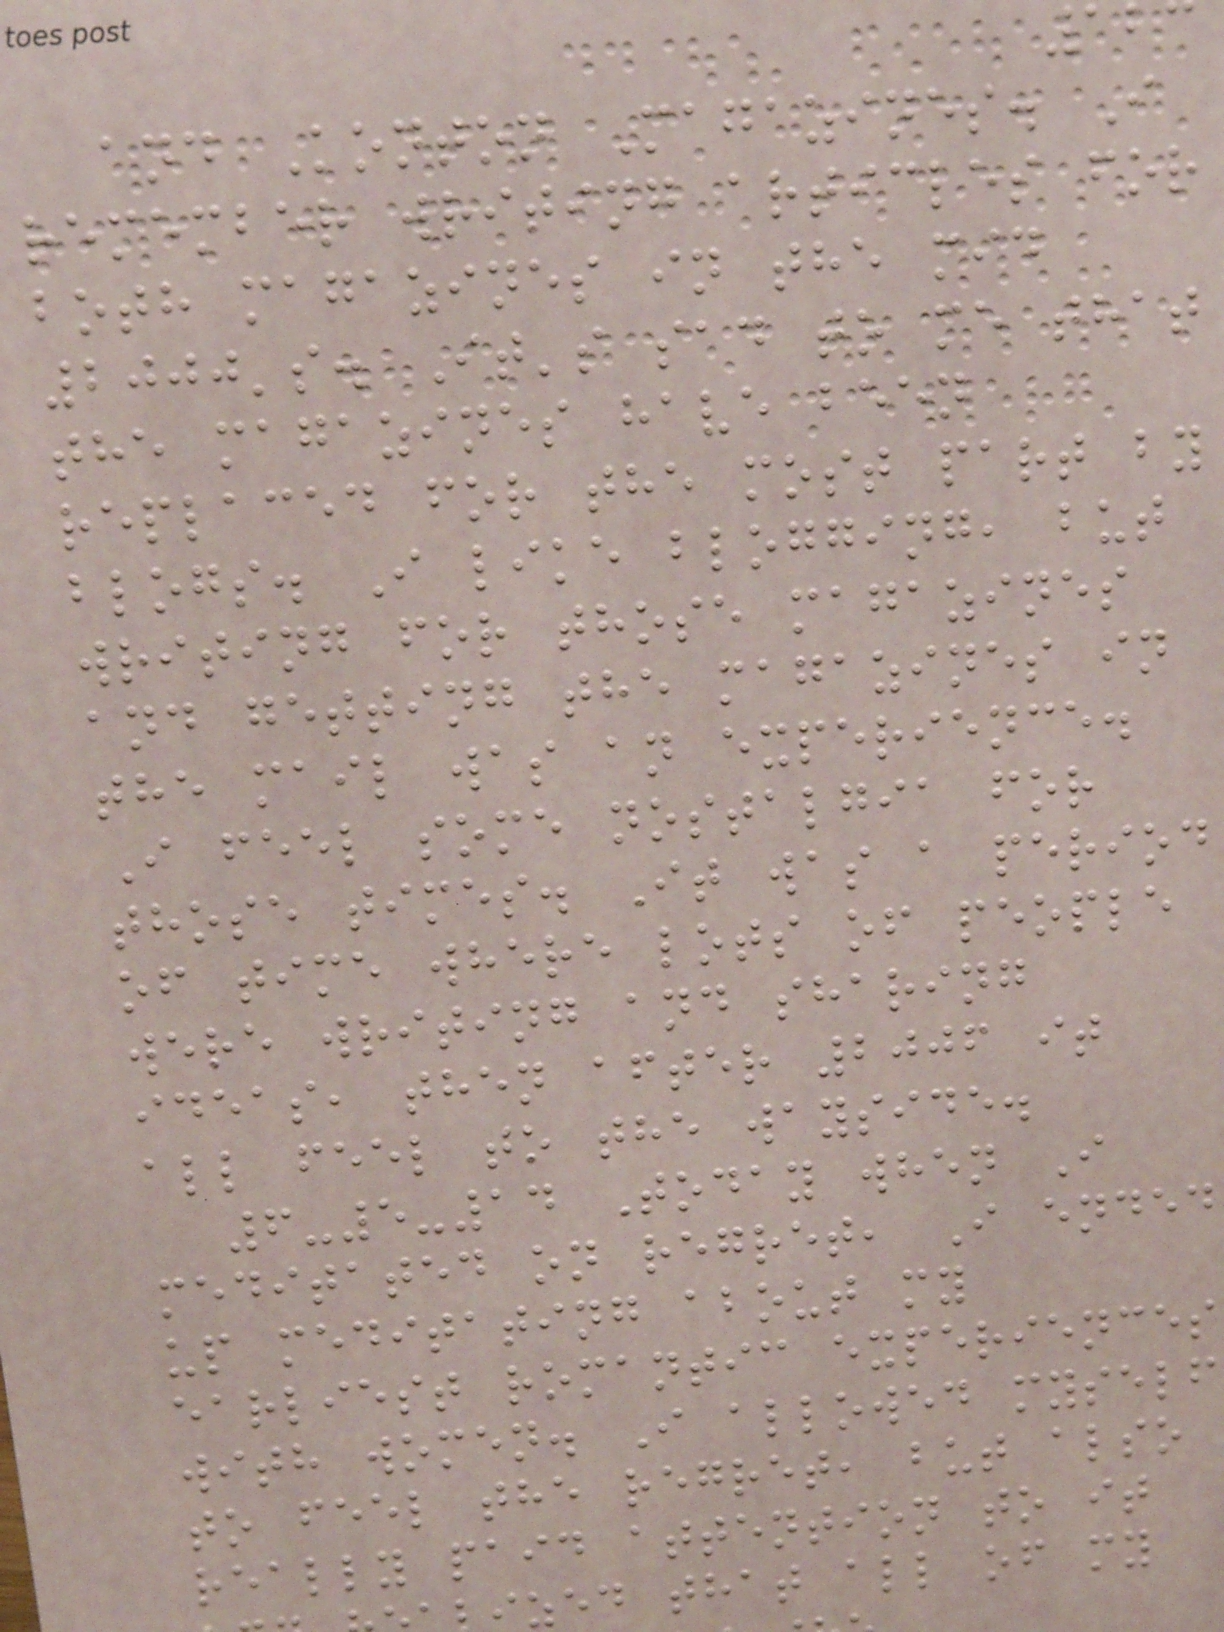and Konton Magazines. I
remember writing articles for
both magazines in the mid
2000's. It's sad to me that
the magazines have been
replaced for the most part by
blogs. I like blogging, but
writing for those magazines
and getting the magazines in
the mail was an experience.
I feel some nostalgia for
those times. It was a period
of time where lots of people
were writing and sharing
ideas, then after 2006 it
all feel to the wayside.
6-5-14 Today when I
meditated on regret, I ended
up meditating about my
earliest romantic experiences
with women. I allowed myself
to feel the regret, but also
really paid attention to it
zed that all of my
